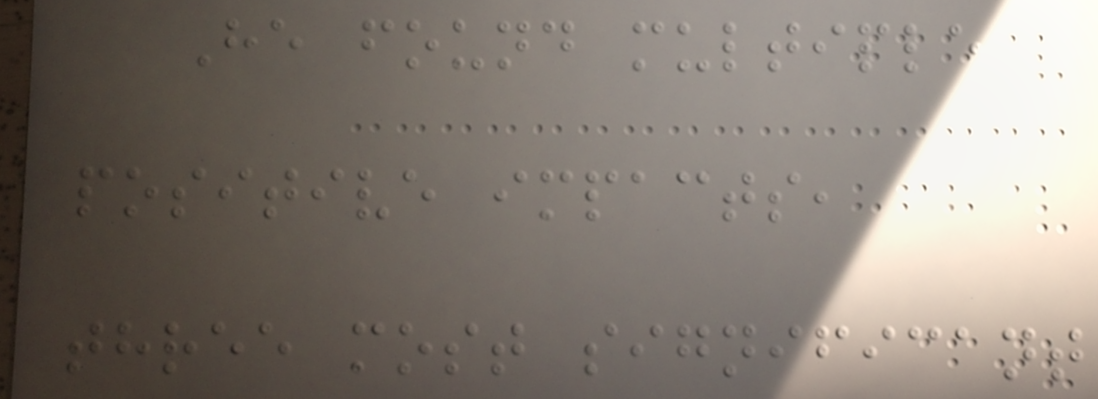He found multiple
positive impacts,
three most significant
